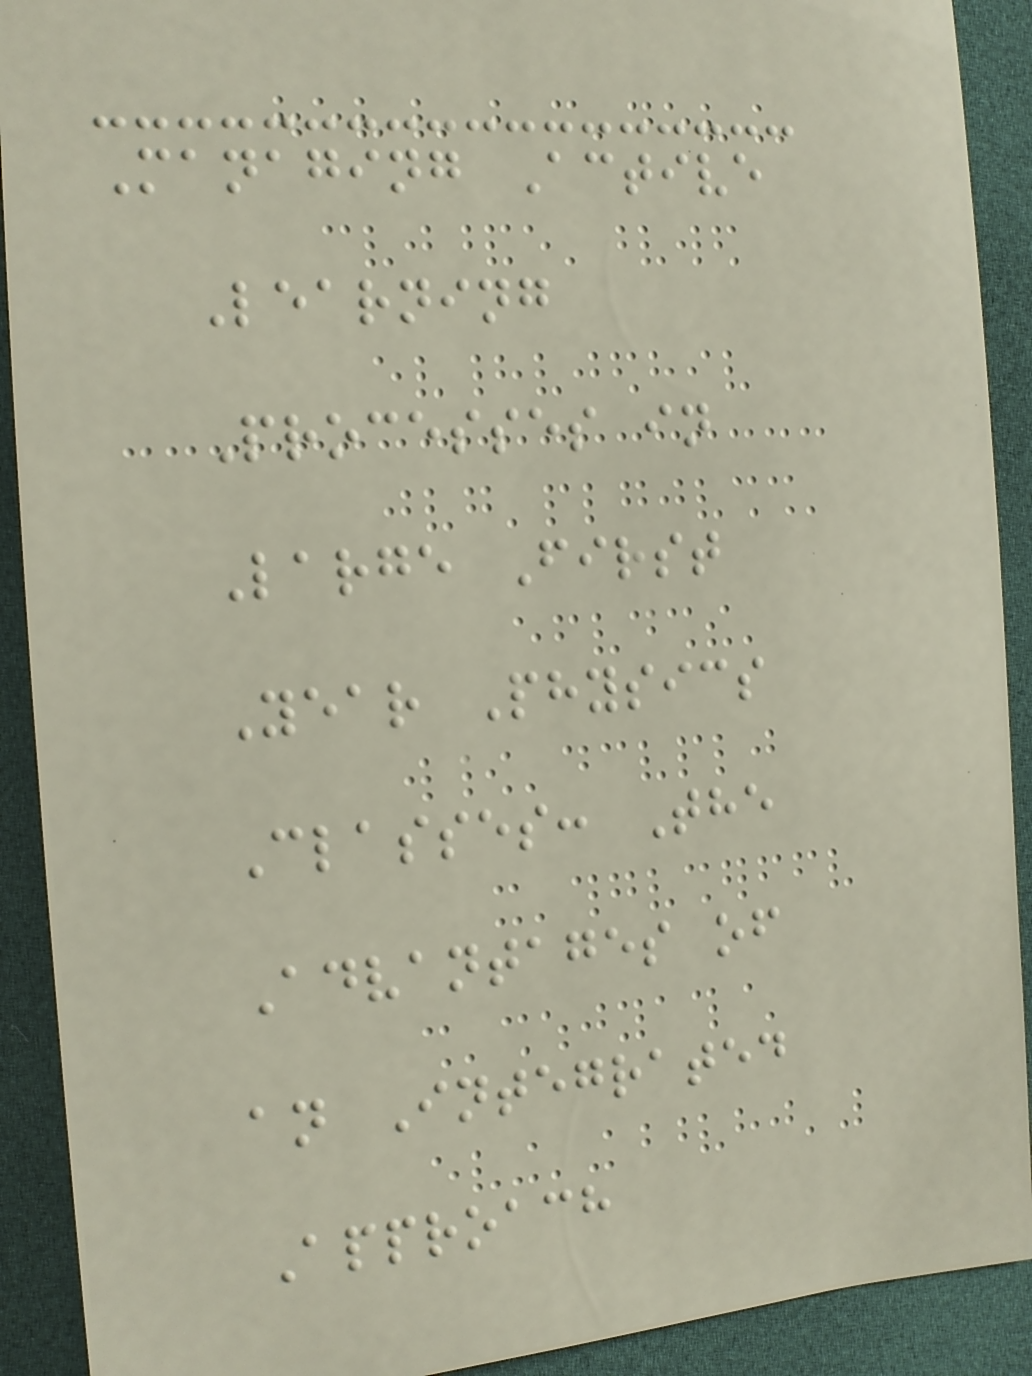Managing Active
Learning
Processes in
Large First
Year Physics
Classes: The
Advantages of
an Integrated
Approach
